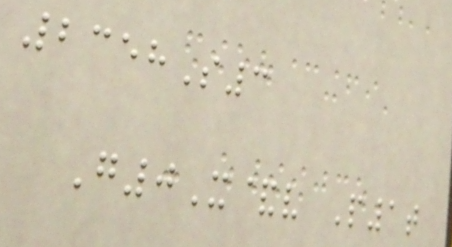2358S3
G0X&v P1t
